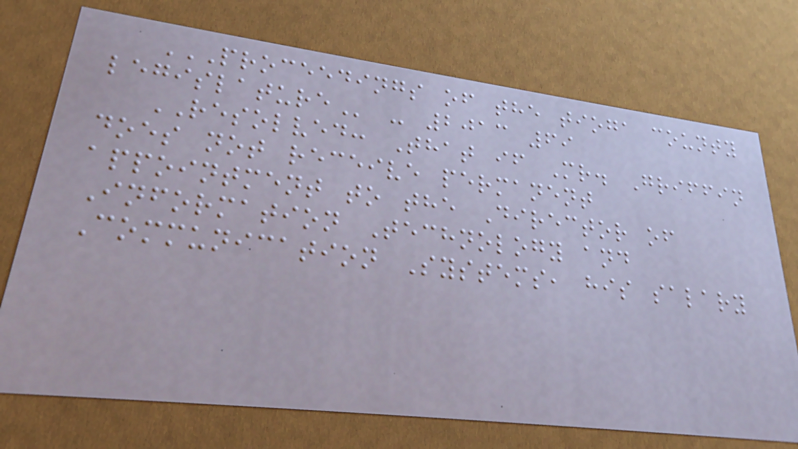PROCEEDINGS OF THE TIOGA COUNTY
LEGISLATURE - 2013 69
RESOLVED: That if Mr. Griffin
does not receive permanent
appointment to the Director of
Information Technology and
Communication Systems, his salary
